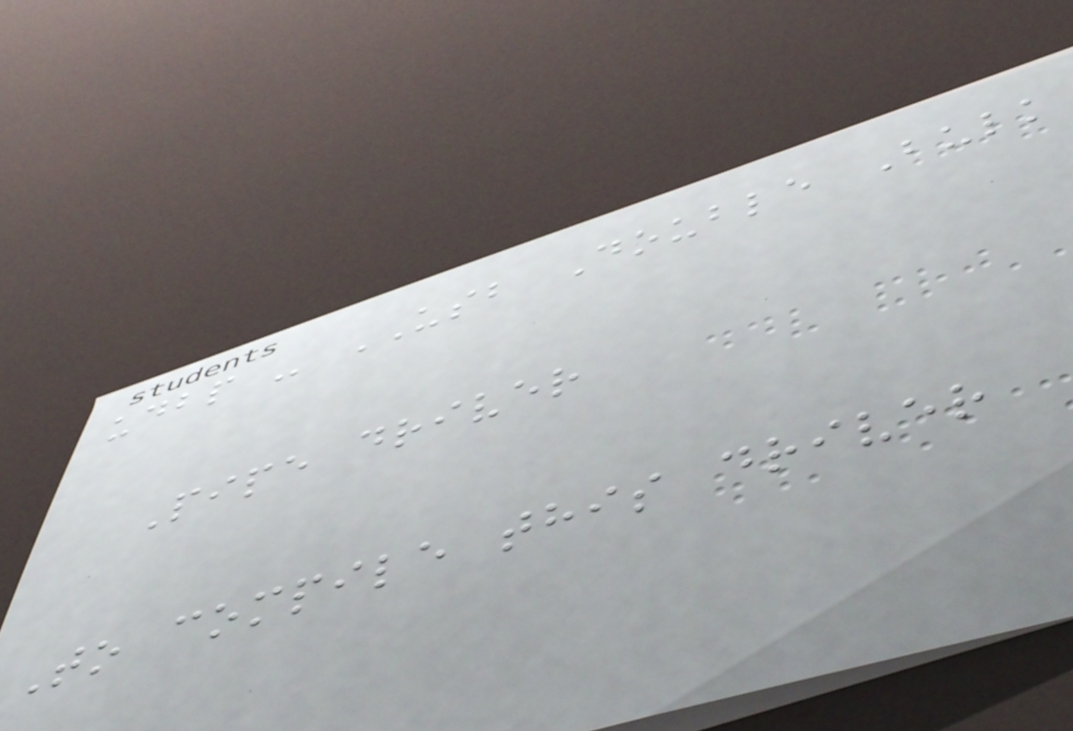udbp - USB Double Bulk
Pipe driver
To compile this driver
